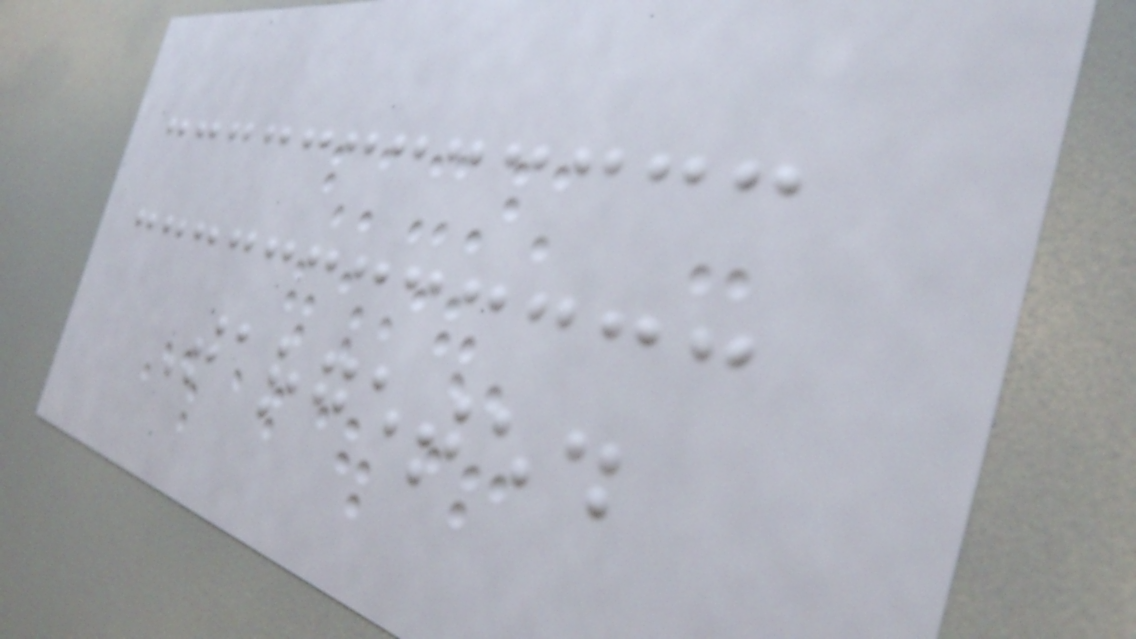Targeted
